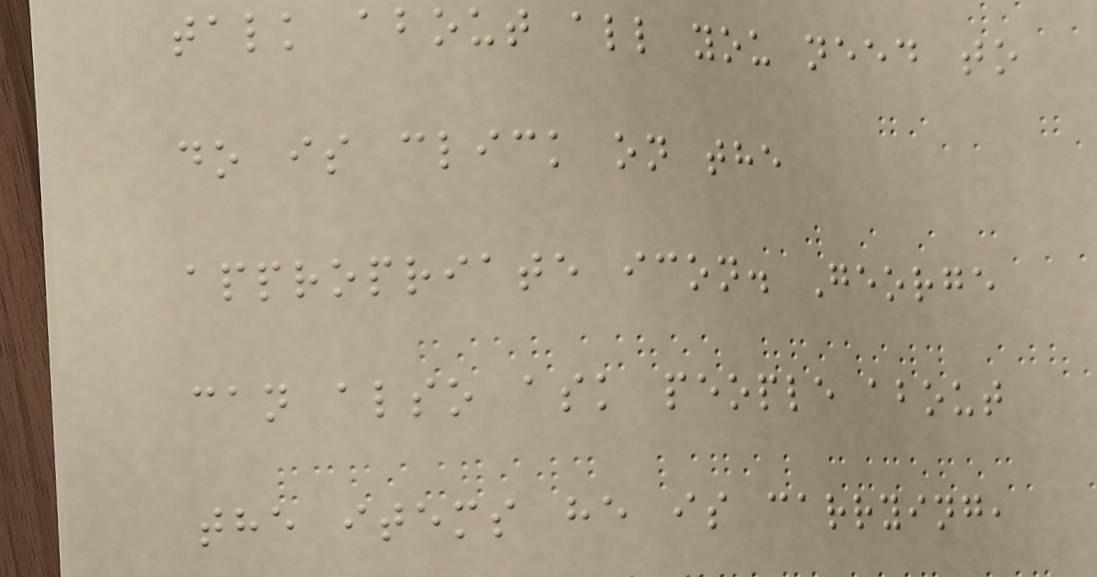talk about all you need to
do is click on the
appropriate icon. George
can also ask people about
the items he is carrying,
